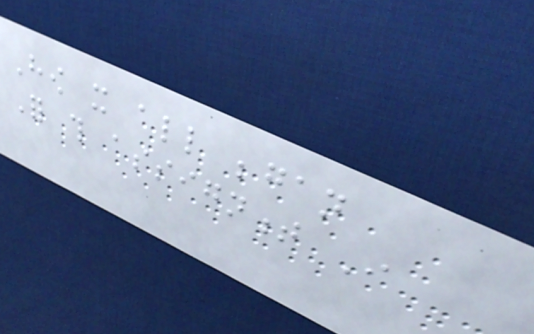How it all began
For this assignment I
